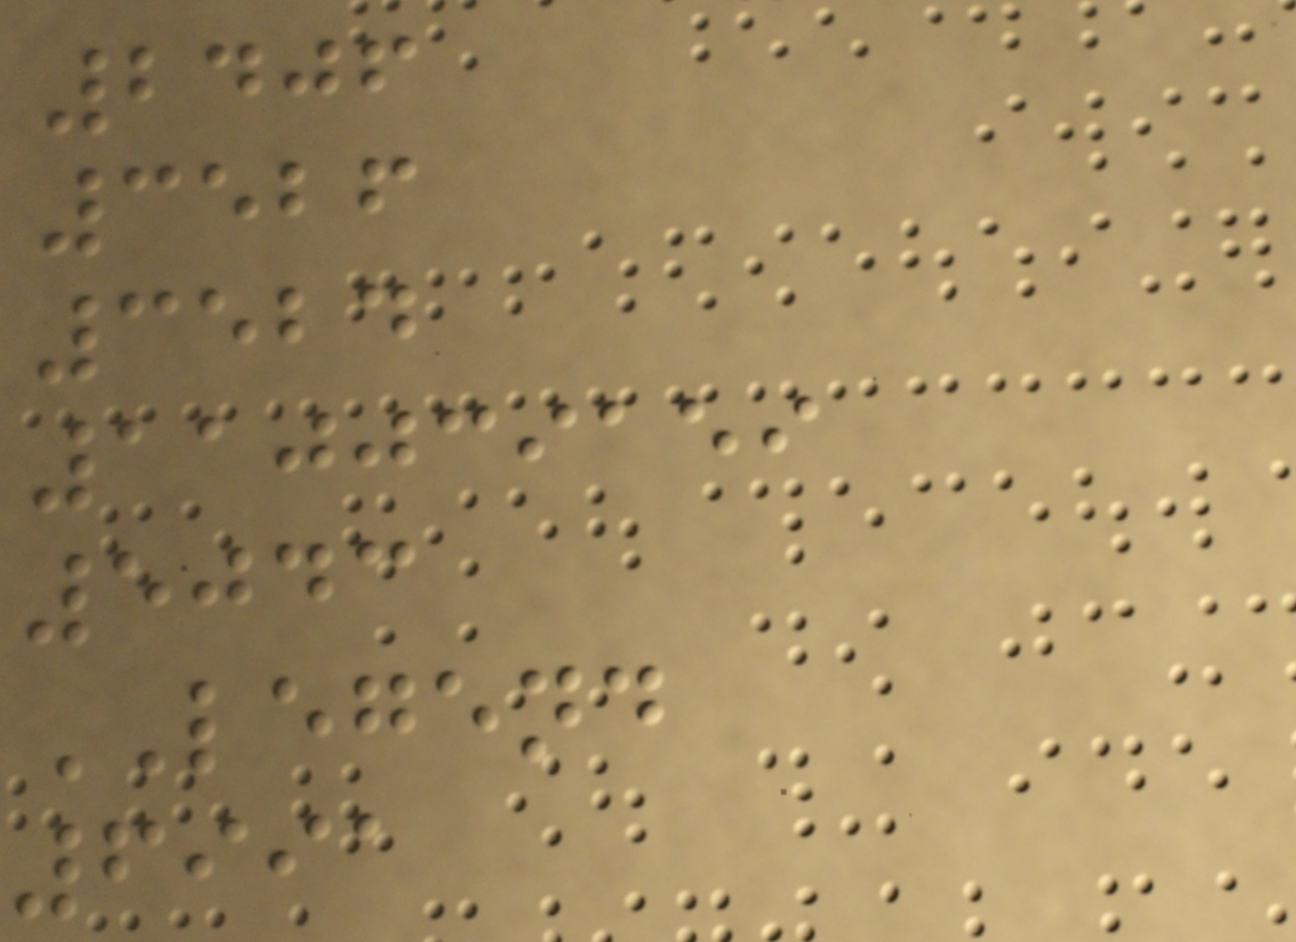2406
3526
3524
110039159
5043
LEGEND
6991
